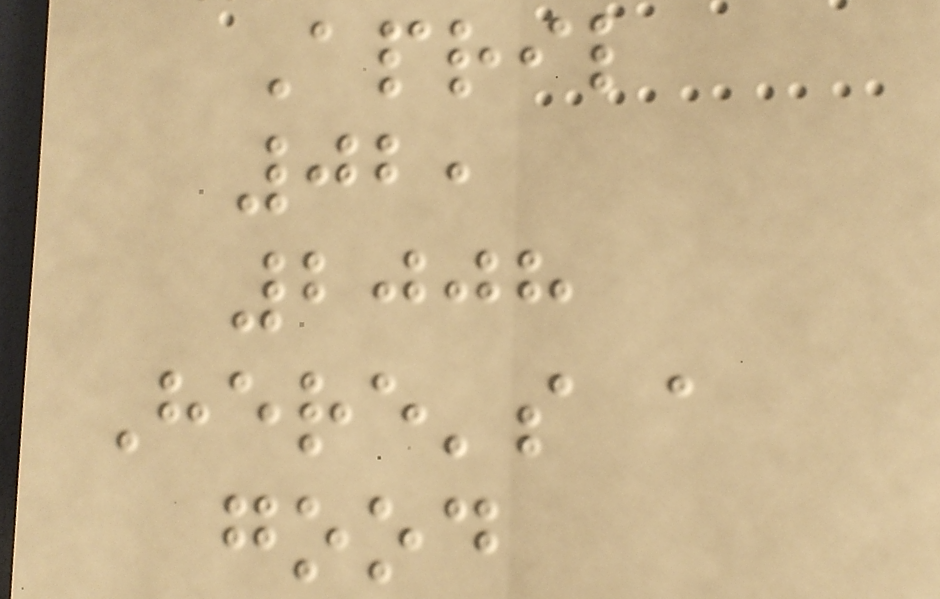April
02,
2008
Here's a
good
